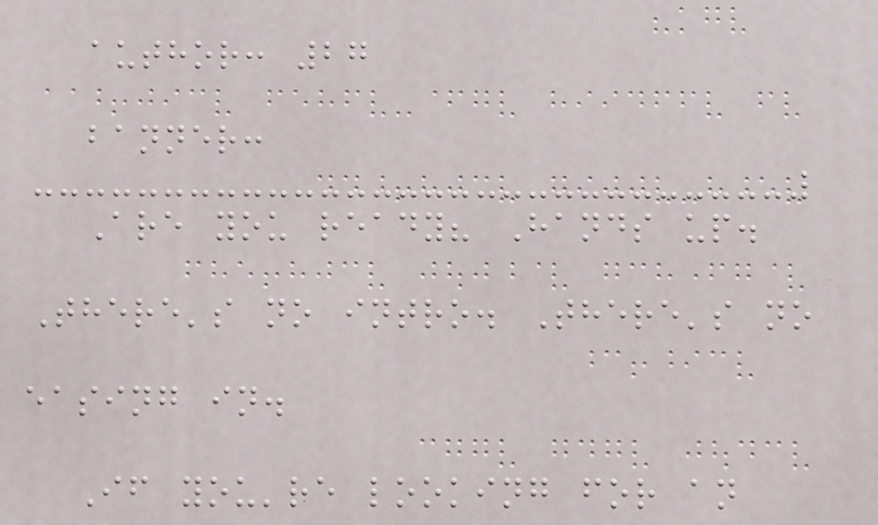author: 27
banner:
Are you ready? Hands up.
There's no intro. There's no
easing in.
If you're looking for an
